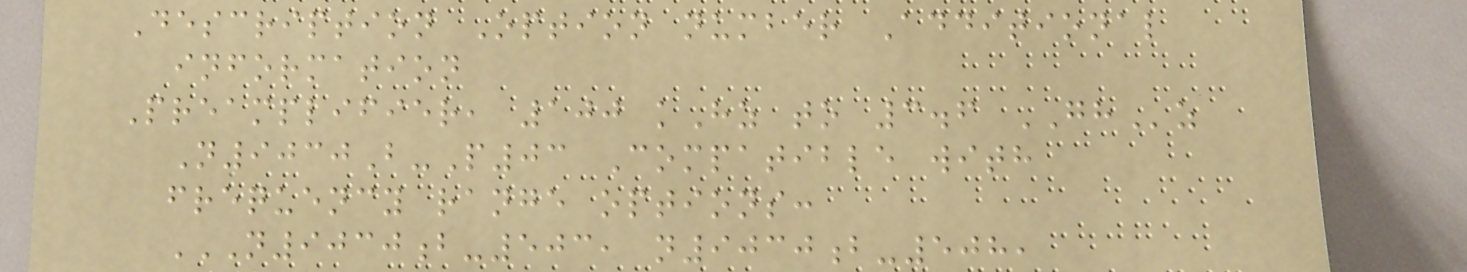Description Option number Additional
information
Preamplifier, 100 kHz to 3.6 GHz
N9030B-P03 Compatible with
frequency range options:
N9030B-503, N9030B-508,
